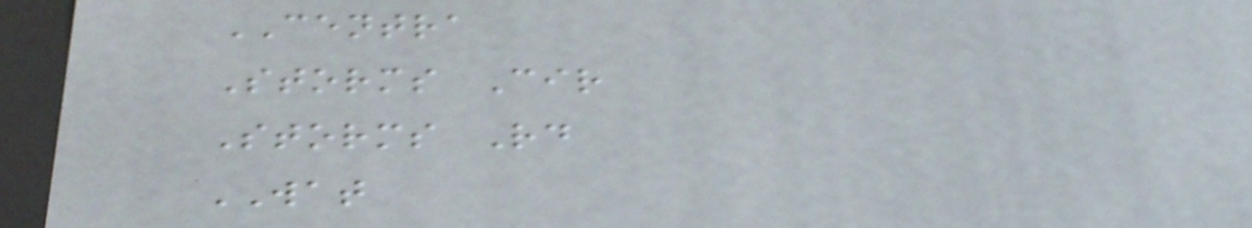CENTRA
Storms Cir
Storms Rd
WAT
